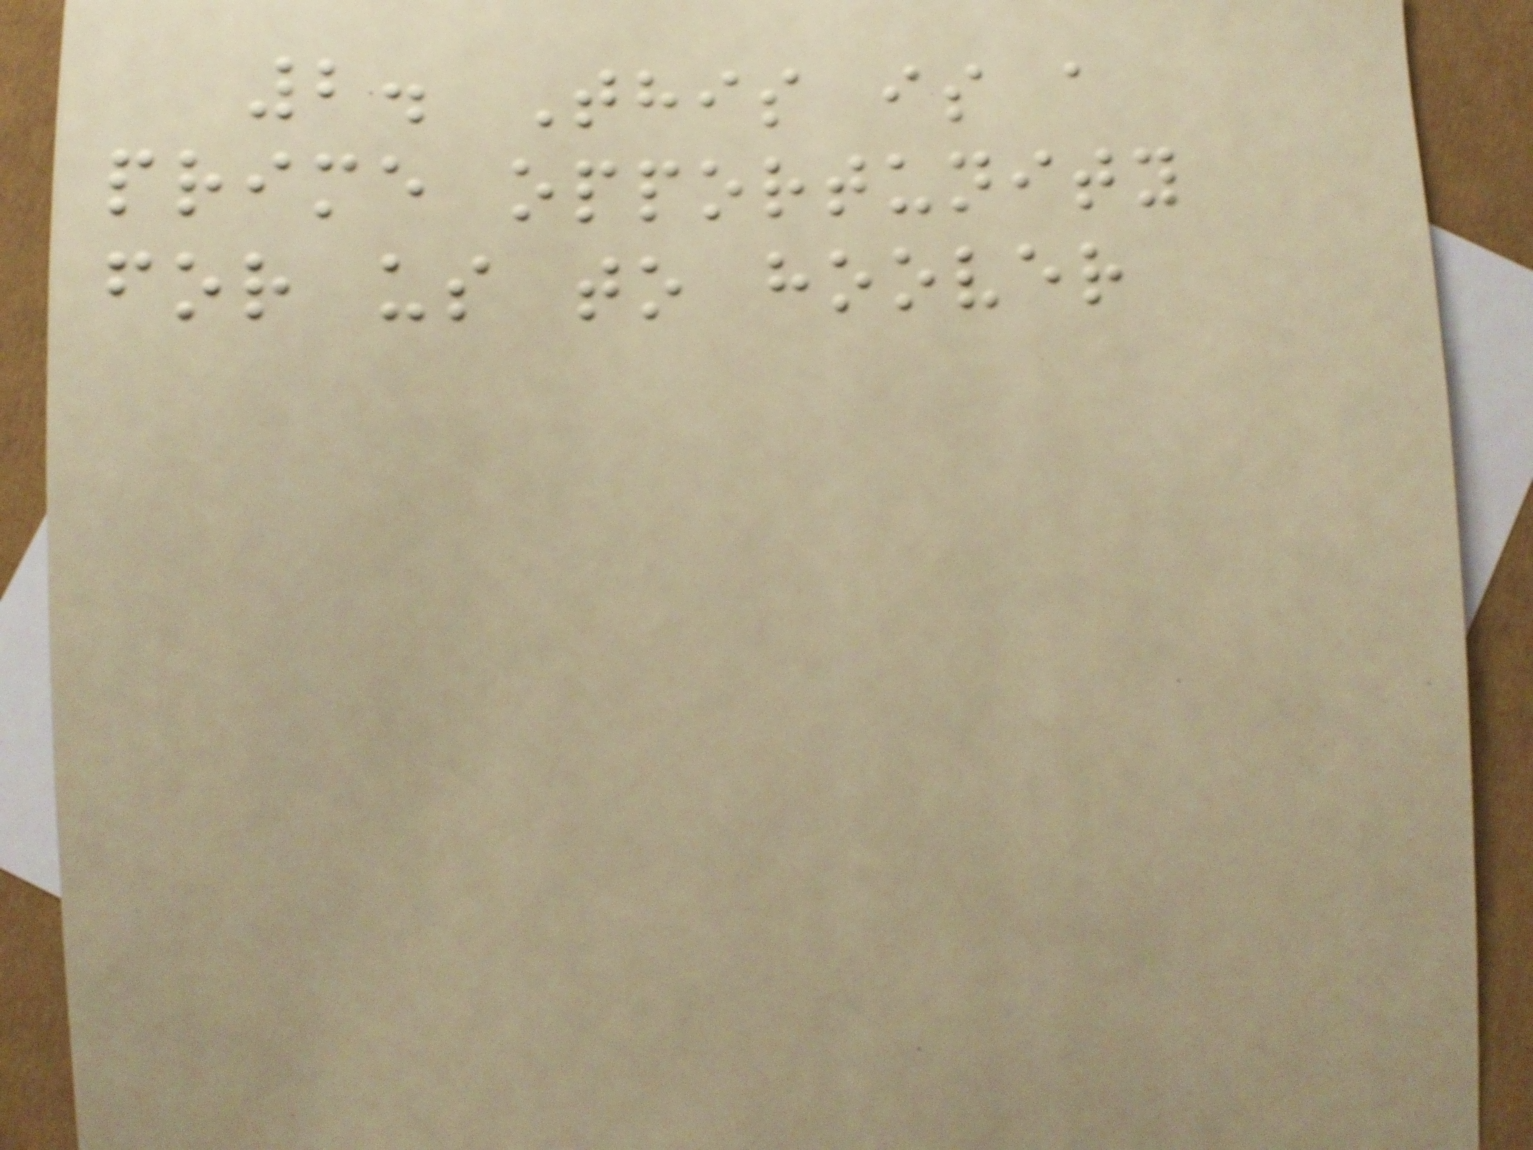2. This is a
prime opportunity
for us to hoover
